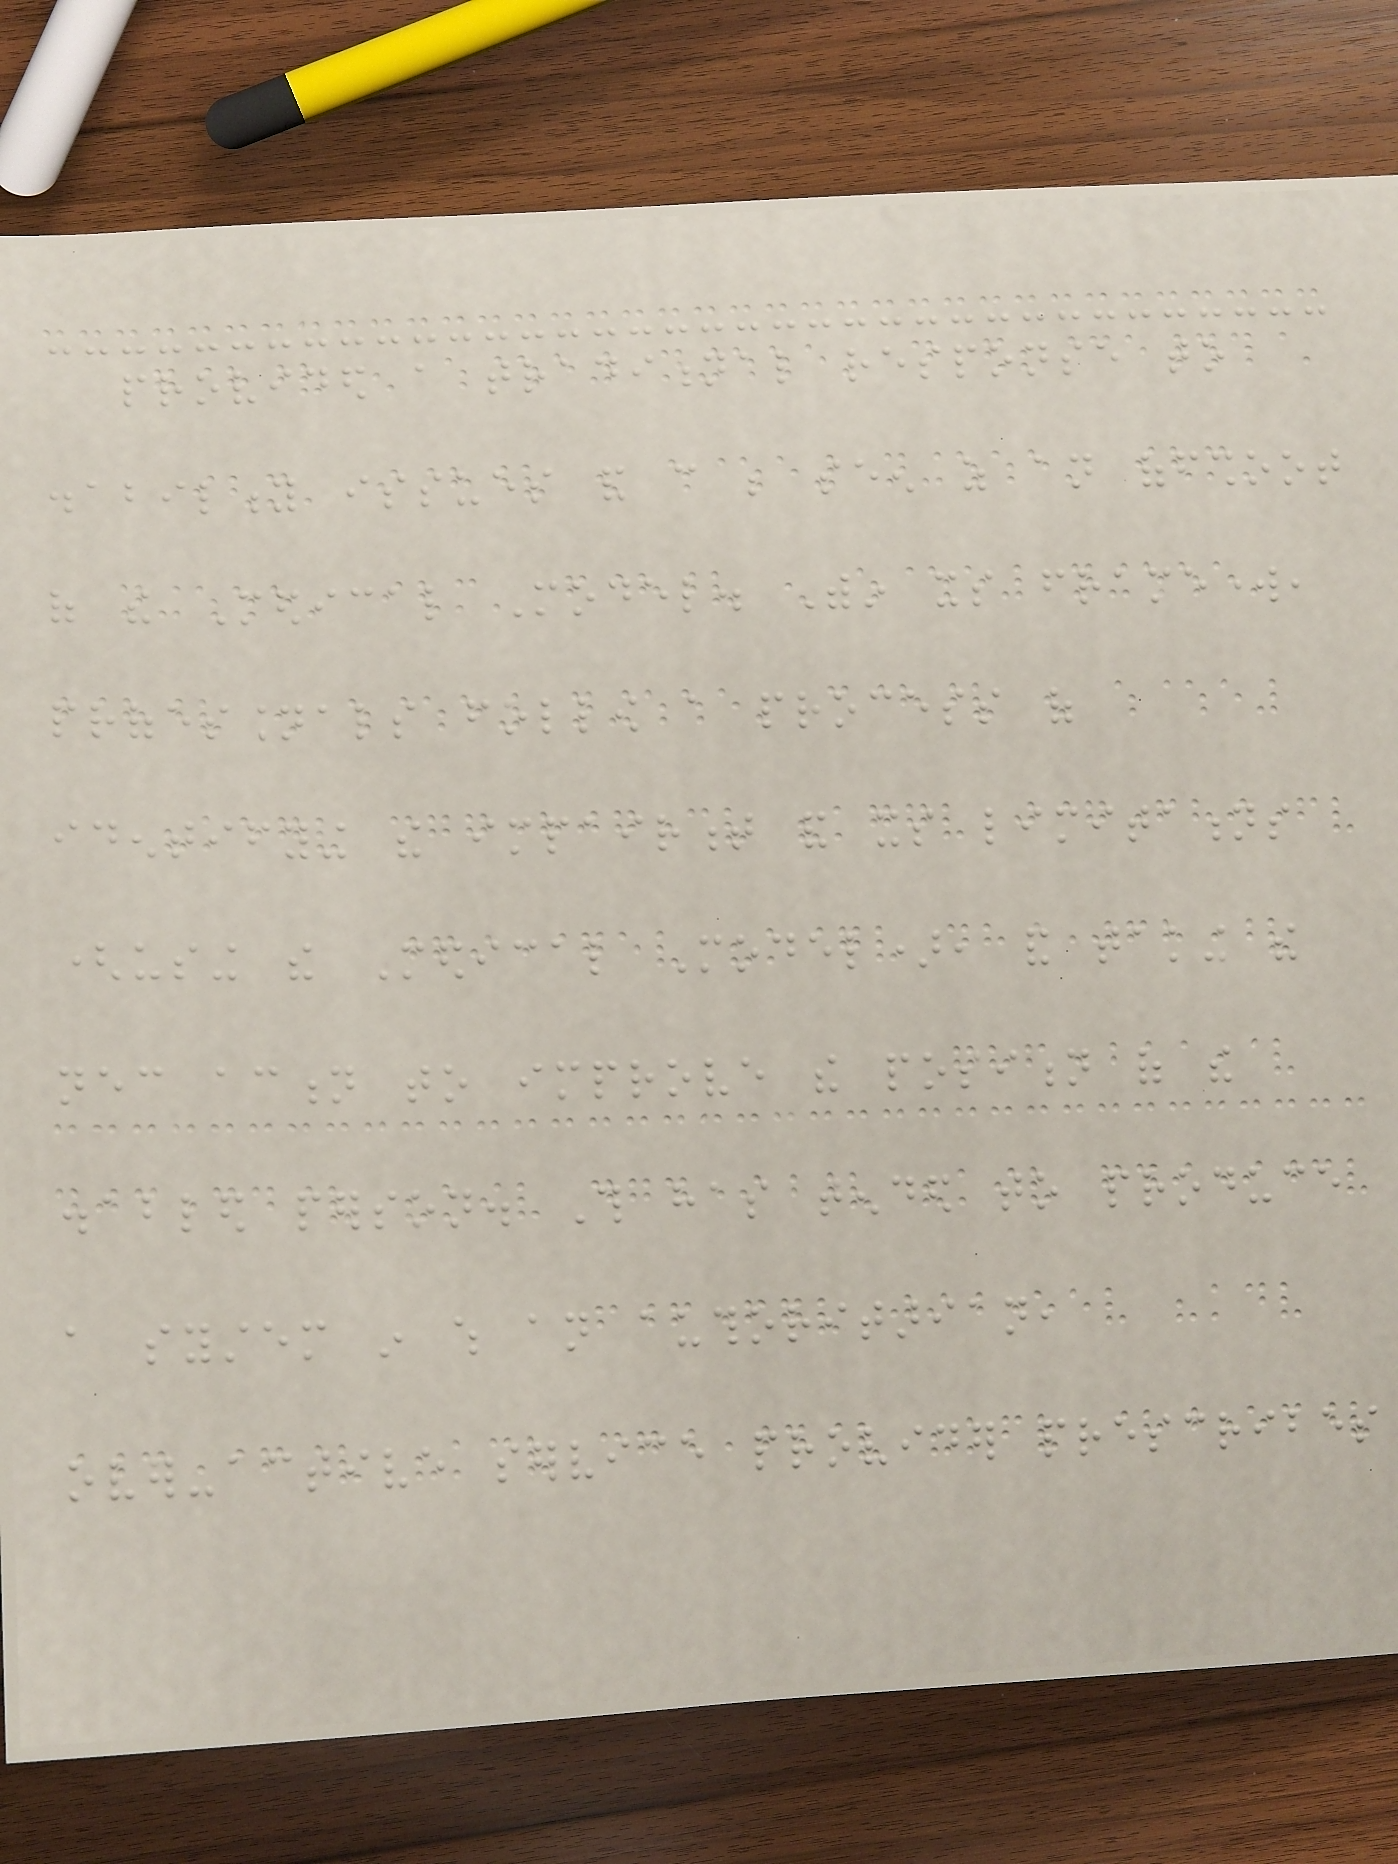provided a traditional response to
disability issues and can be seen as an offshoot
of the Medical Model. Within its framework,
professionals follow a process of
identifying the impairment and its limitations
(using the Medical Model), and taking the
necessary action to improve the position of the
disabled person. This has tended to produce
a system in which an authoritarian,
over-active service provider prescribes
